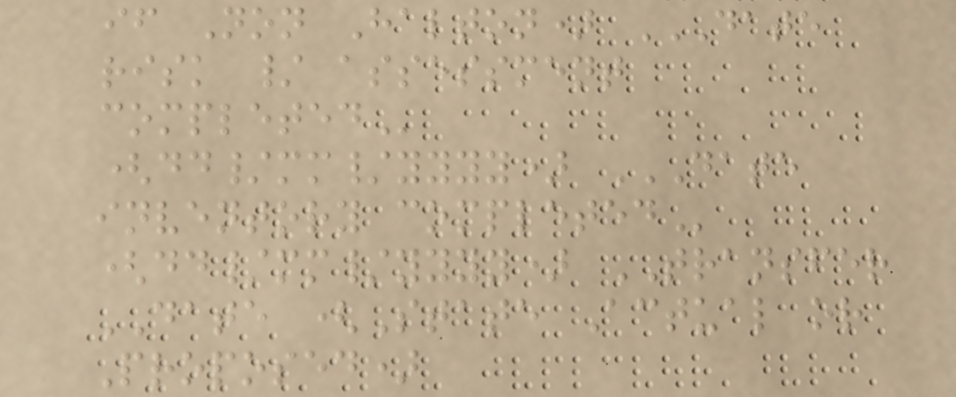if Non Halton) DATE
RISK / ASSESSMENT
COMPLETED
(dd/mm/yyyy) DATE
INVENTORY COMPLETED
(dd/mm/yyyy) TRANSFER
DATE (State Actual or
Proposed)
